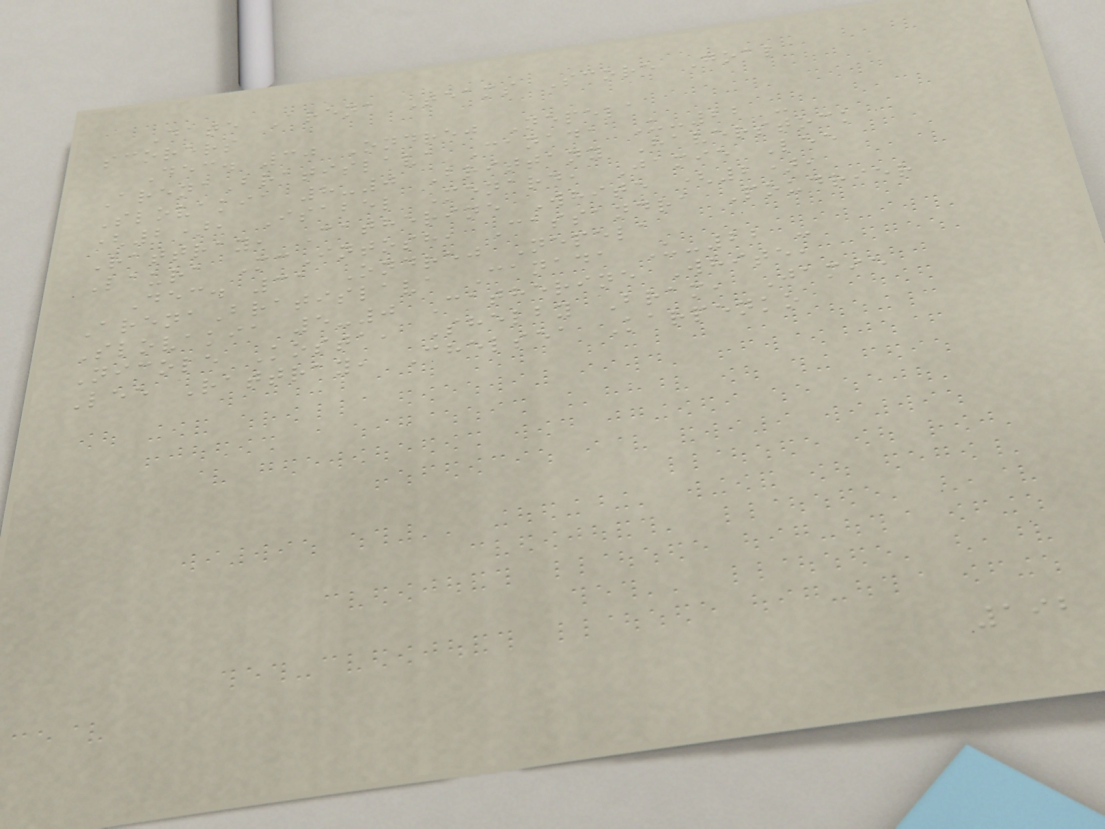Date Arena Teams Score Goal
scorers
Dec. 30 Ondrej Nepela
ArenaBratislava Canada U-22 -
Slovakia 8-0 Brittany Haverstock
(2), Isabel Menard, Jamie Lee
Rattray, Catherine White (2),
Laura McIntosh, Cassandra Poudrier
Dec. 31 Ondrej Nepela
ArenaBratislava Canada U-22 -
Slovakia 5-0 Catherine White,
Nicole Kosta, Shelby Bram, Jamie
Lee Rattray, Chelsea Karpenko
192
